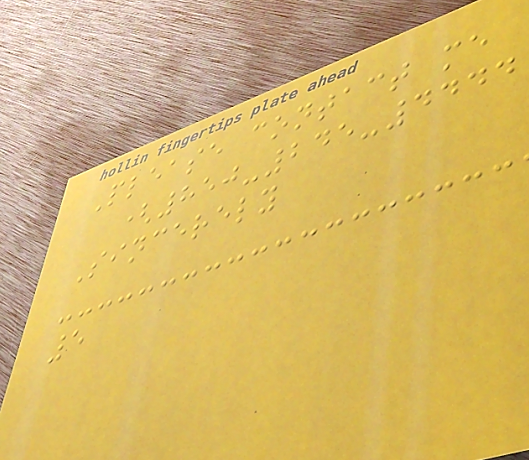Please contact me
(850-245-4444
Sincerely
5
